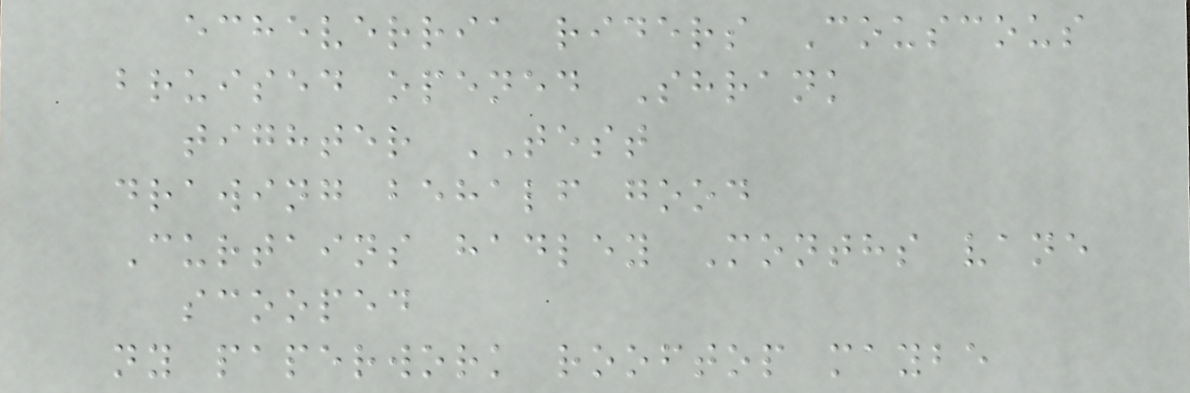echeverria riders Couscous
bruised opened Shrank
tighter TEST
drawing behalf good
Curtains hadley Months vane
scooped
ny paperwork rooftop maybe
